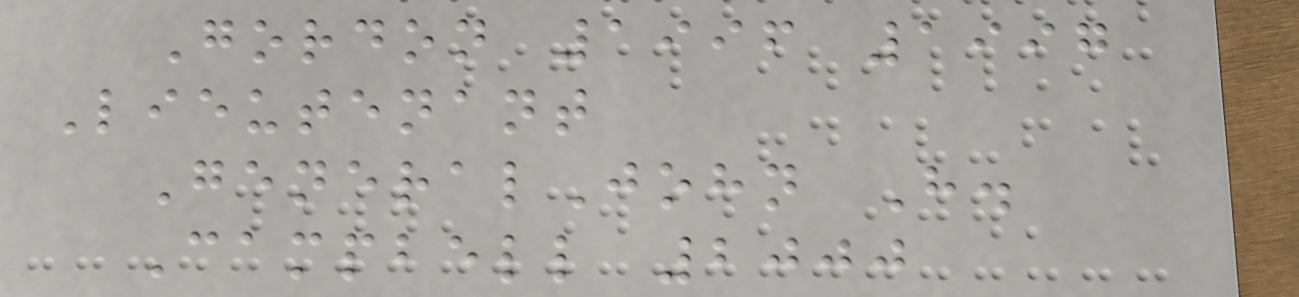Gordon 1996 1997
Lieutenant
GeneralJohn H.
Campbell 2000
